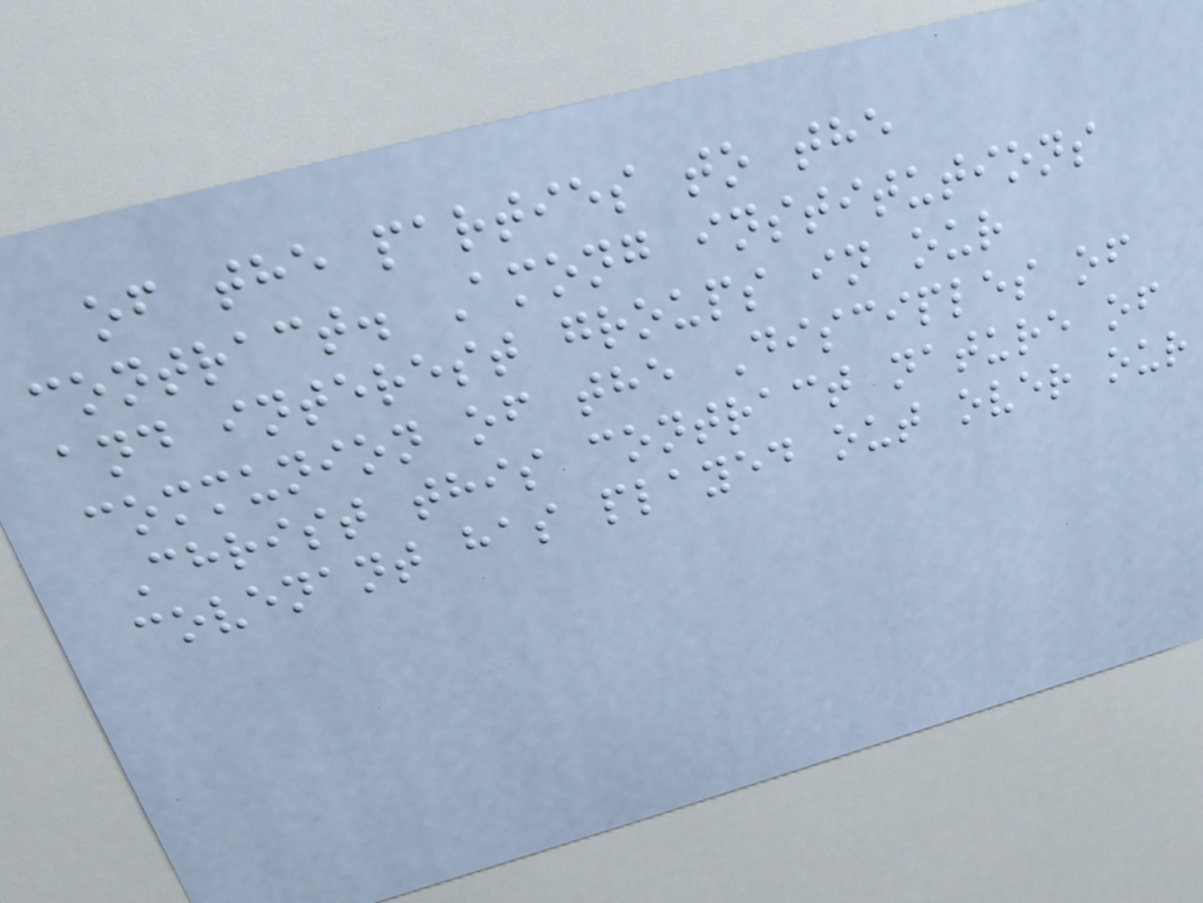of the parties to the
contract. Among institutions
and interest groups in our
communion of the Disciples of
Christ this contract nature of
covenant has played out over our
